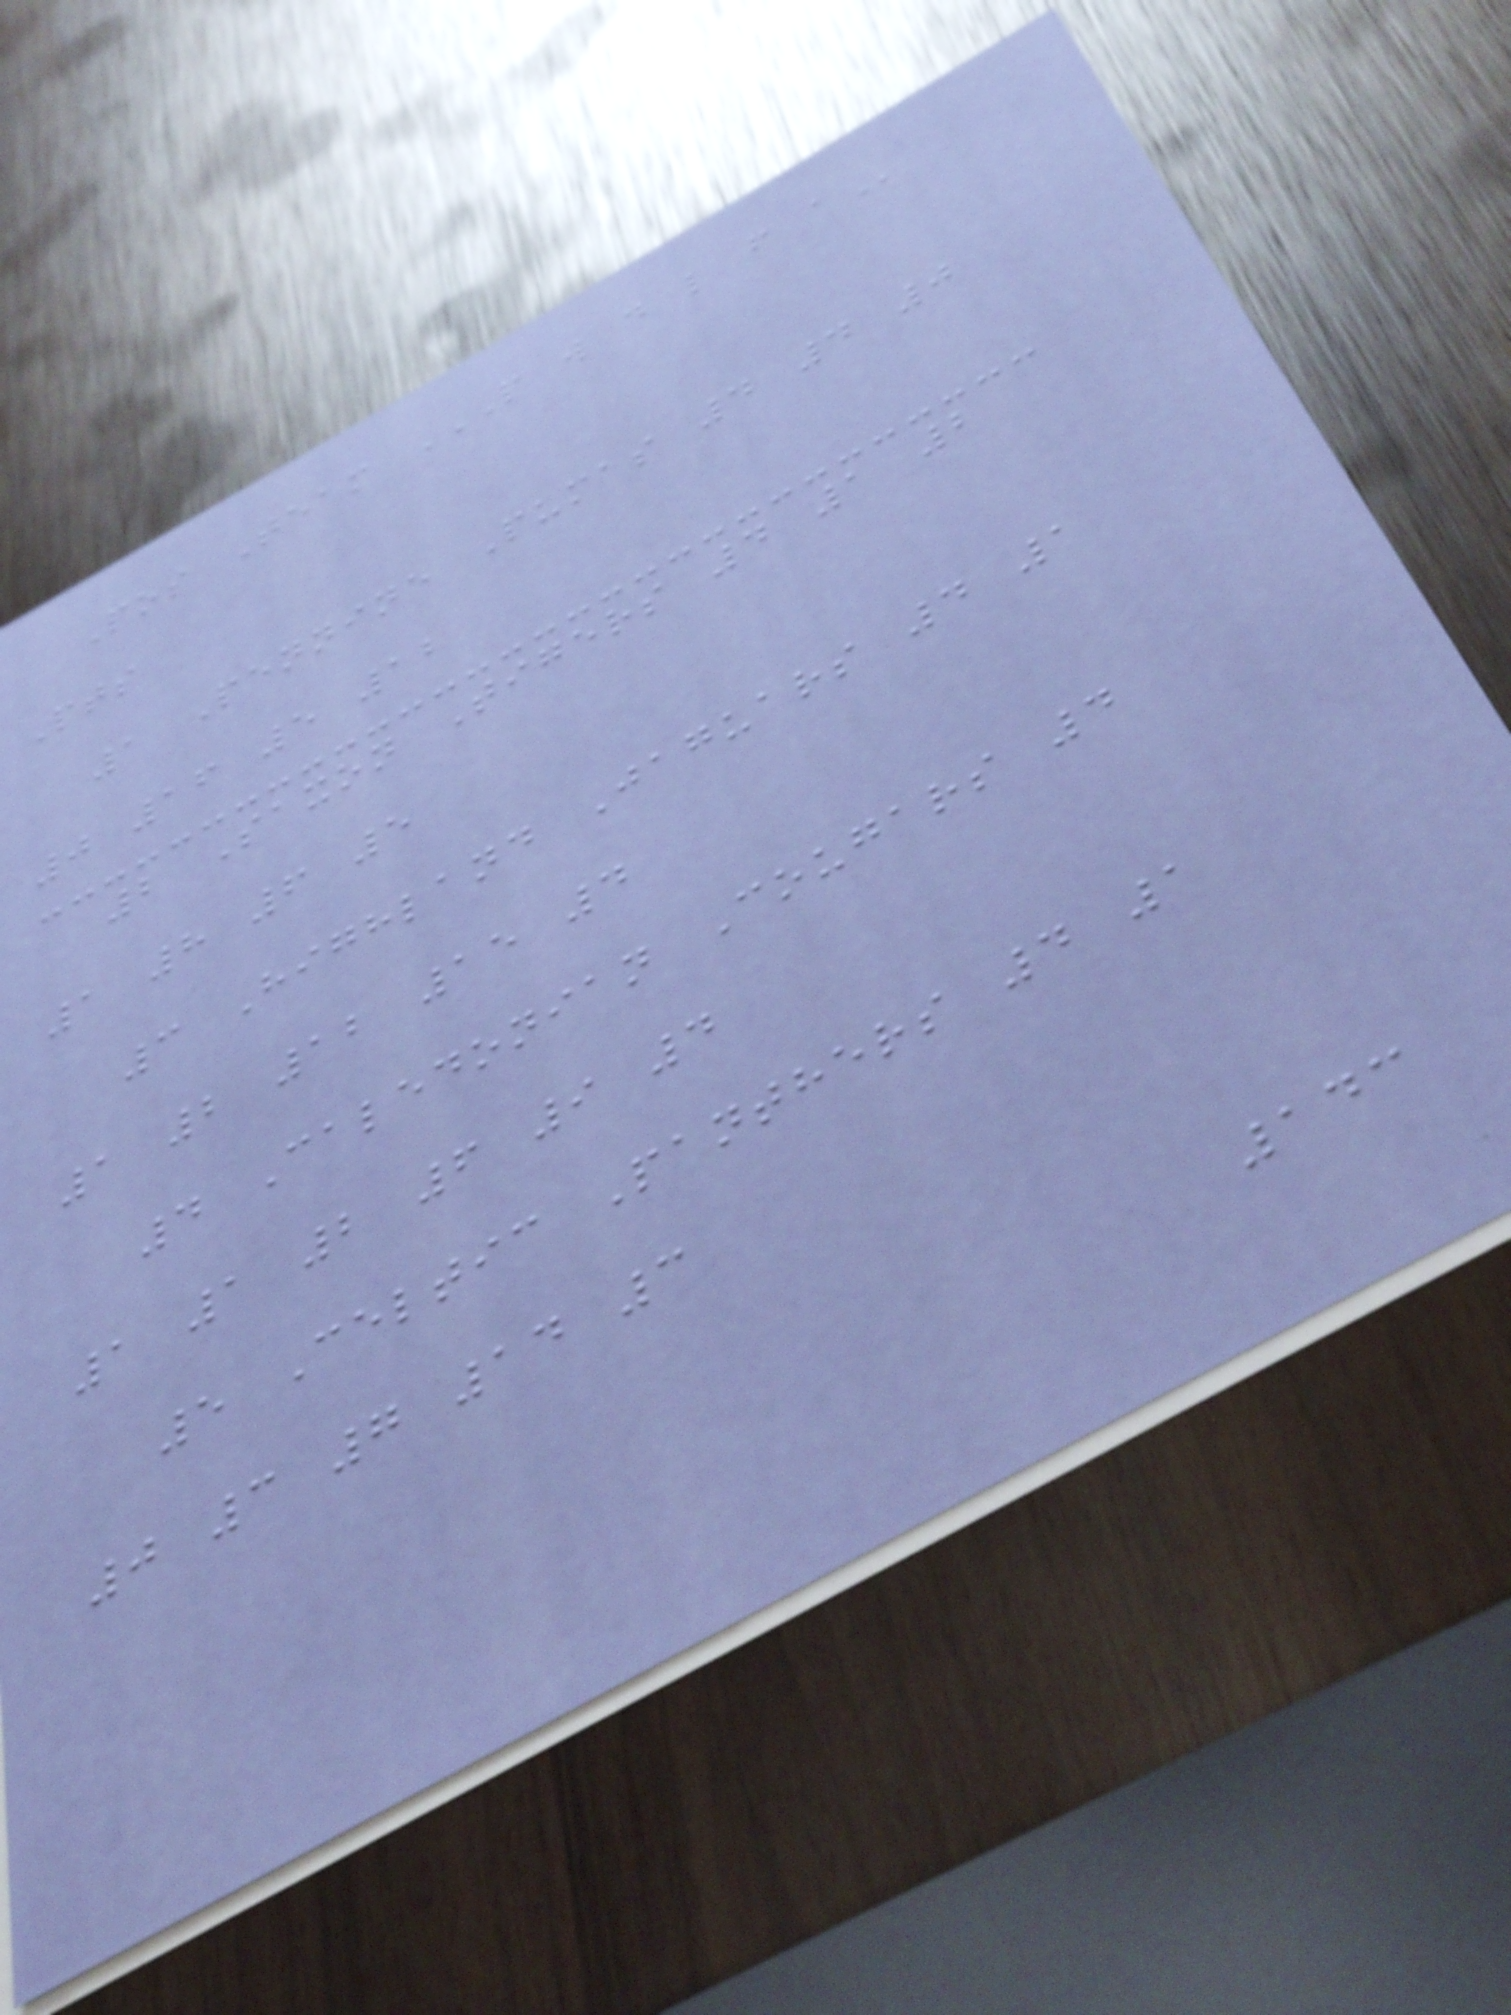Pos Team P W D L F A
Pts
1 Pennine Pumas 4 4 0
0 16 5 12
2 Saxon Tigers 4 1 2
1 8 6 5
3 Highland Jaguars 4 1
1 2 12 15 4
4 Caledonian Cougars 4
1 1 2 6 9 4
5 Celtic Panthers 4 1
0 3 7 14 3
143
